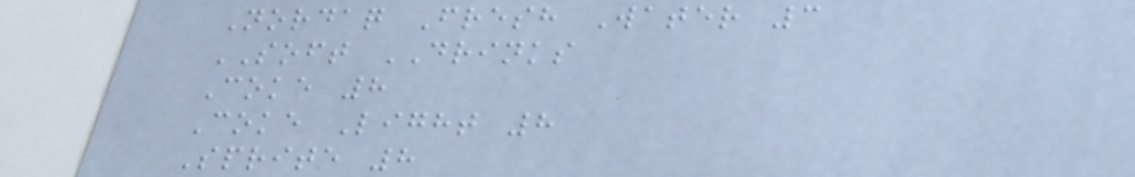Nordaq Fresh Water 3
SOFT DRINKS
Coke 8
Coke Light 8
Sprite 8
